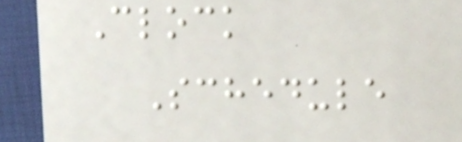Clock
Schedule
